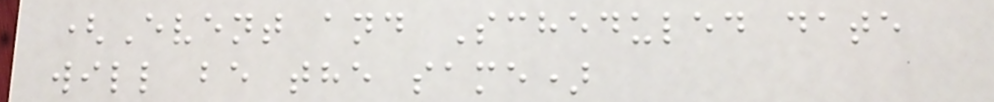(Event and Scheduled date
will be the same)
